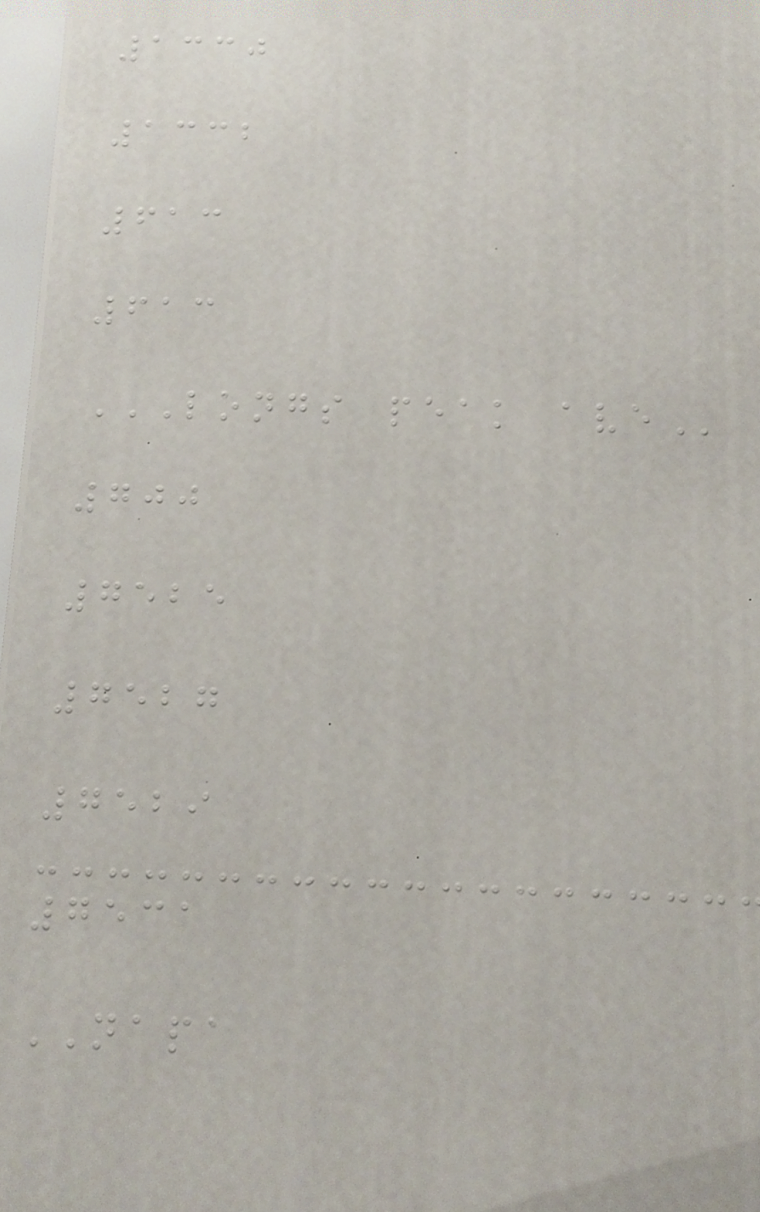1330
1332
613
613
LONGS PEAK AVE
700
7525
7527
7529
7531
NAPA
